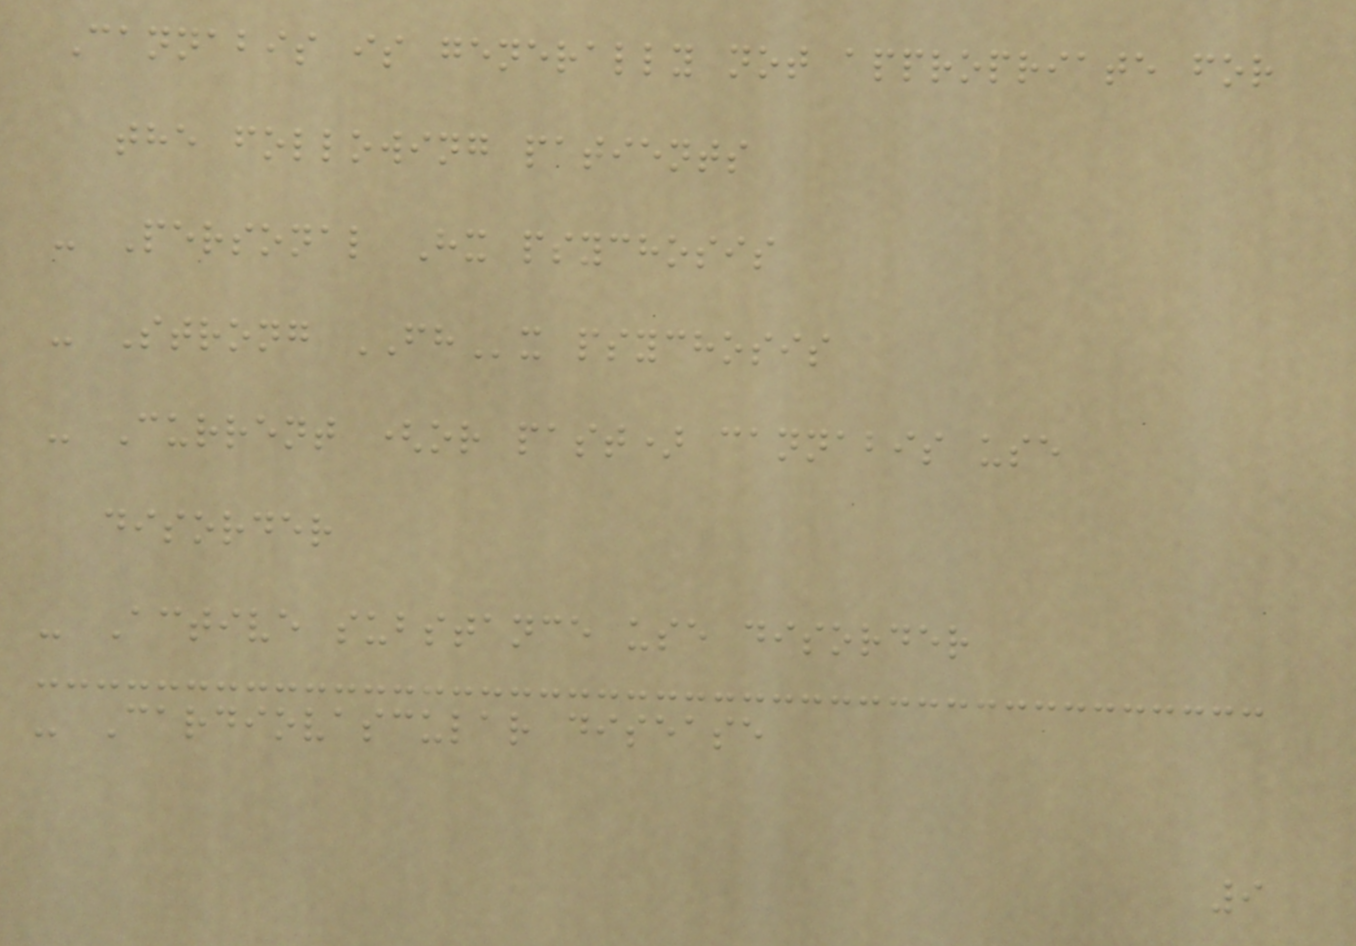Cannabis is generally not appropriate for
the following patients
- Personal Hx psychosis
- Strong FHx psychosis
- Current (or past) cannabis use
disorder
- Active substance use disorder
- Cardiovascular disease
9
